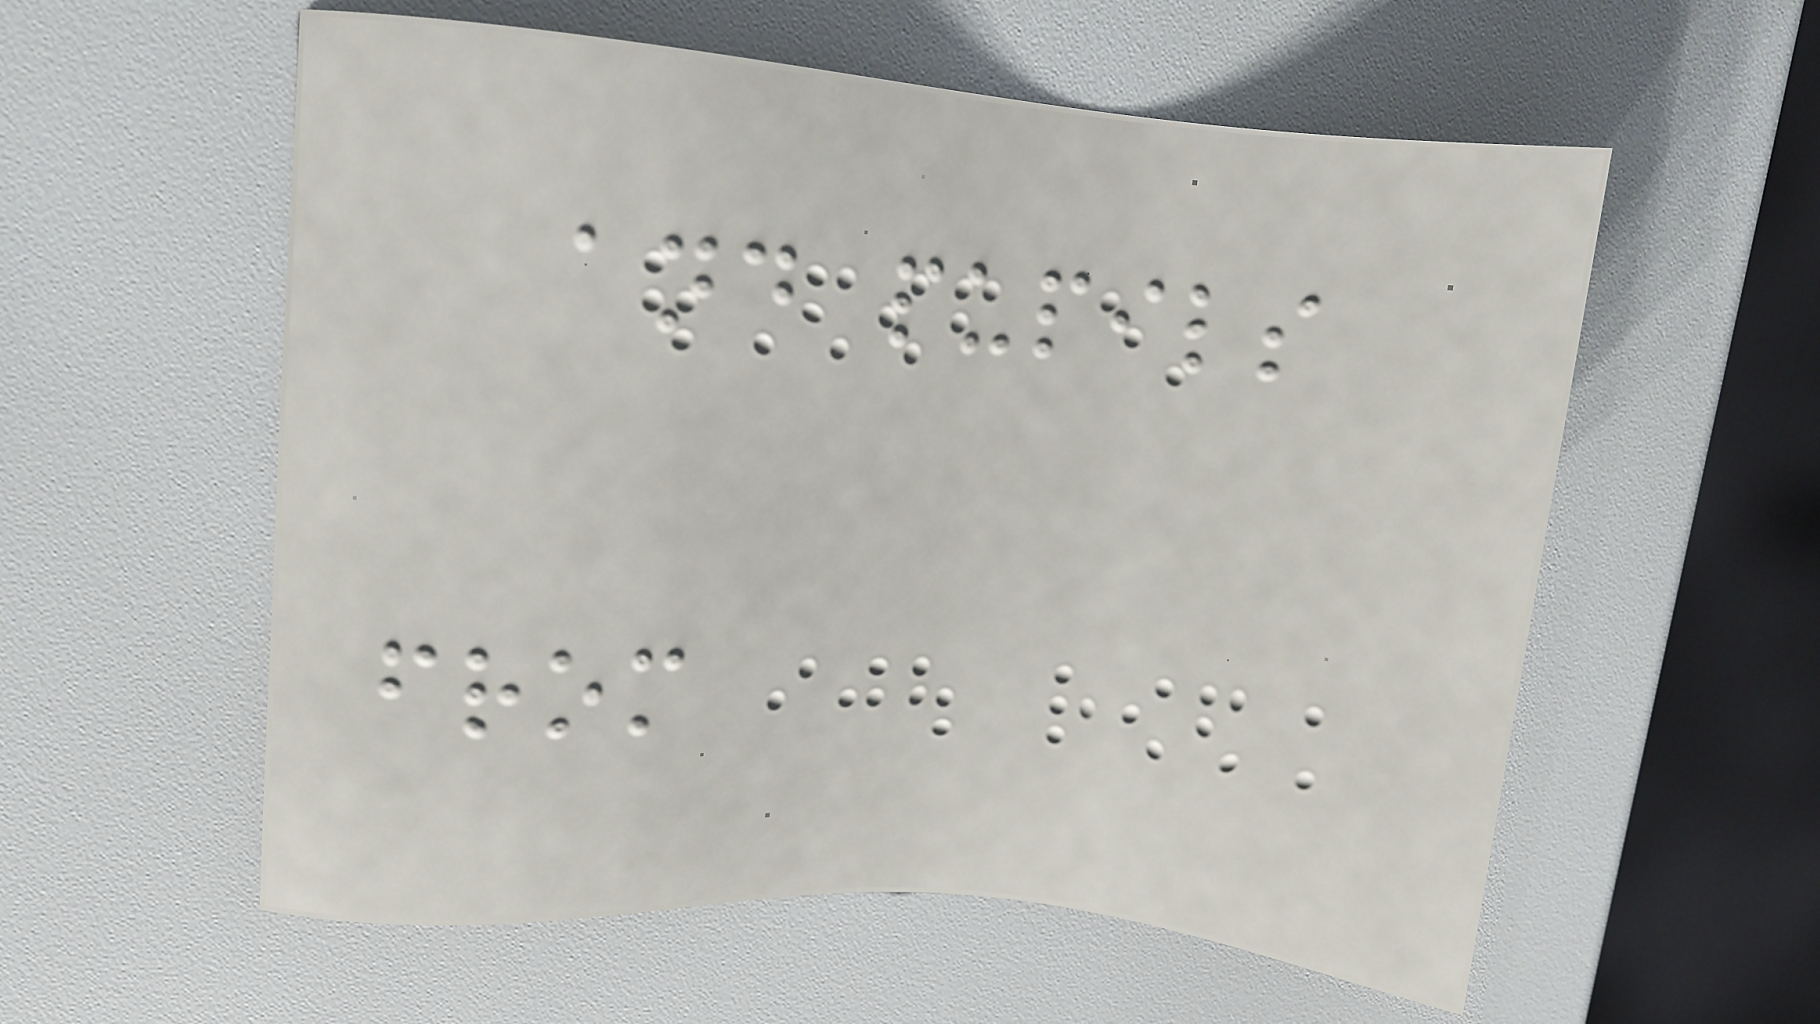and pupils
from
